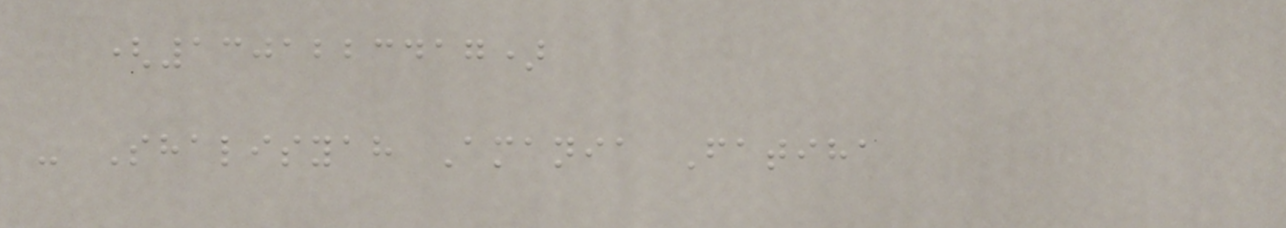(1301223417)
- Shalisyah Amania Fatiha
